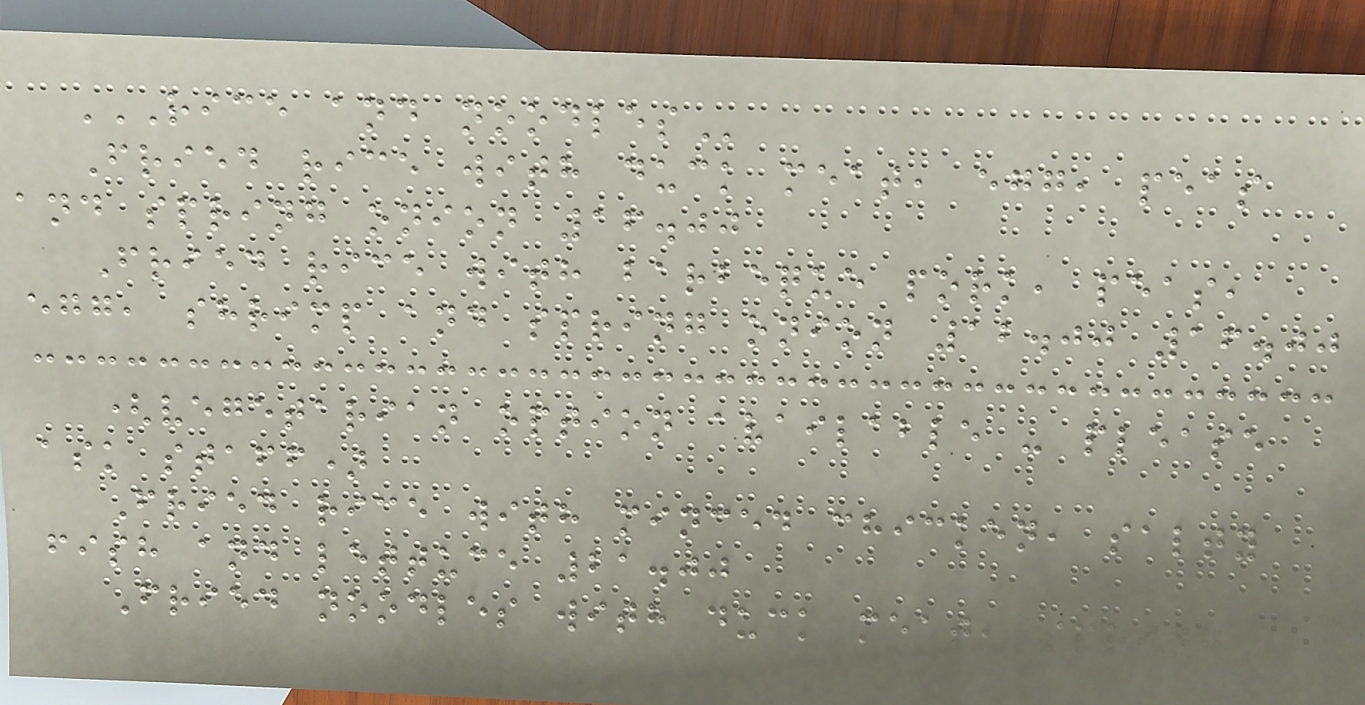RICE AND NOODLES
Fried rice with duck meat, egg, peas
and spring onion 16.00
Fried rice with barbeque pork, peas,
egg, shrimp and spring onion 12.00 16.00
(vegetarian option available - please
ask staff)
Fried rice with minced chicken, salty
fish and lettuce 21.00
Fried noodles with duck meat, spring
